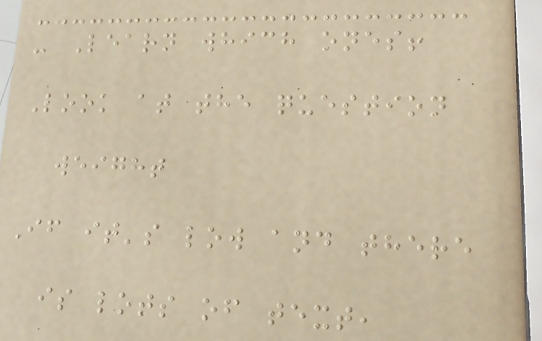- Learn which ones!
Look at the question
weight
If it's low and there
is lots of text,
